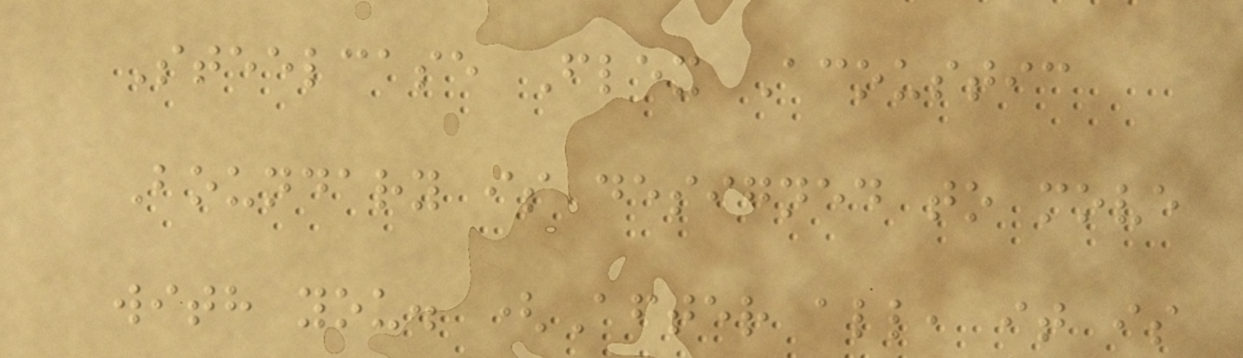Steelcase Flex Acoustic
Boundary is designed to move
with you. (After all, it is
